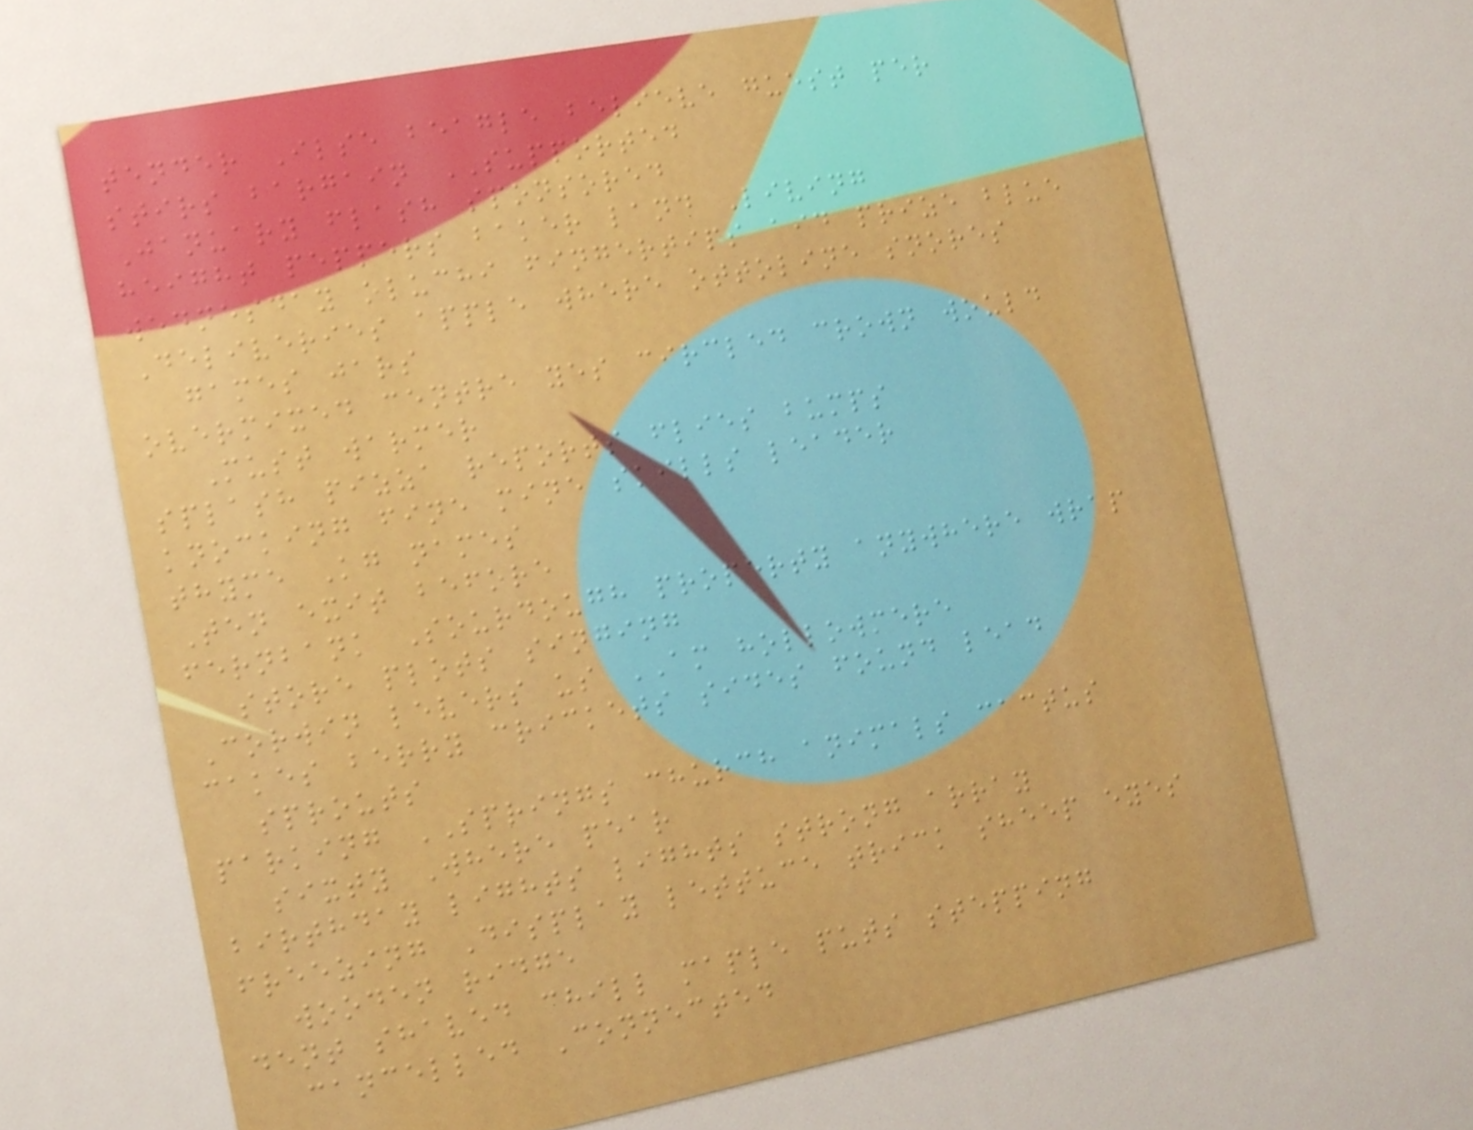tender Ilse beagle believe guest per
stirs bargain SUPPORTED
January flash sponsored
height peppers baker land Living
wednesday oluchi fingertips aid prize blue
Deliveries apple where ottoline snores
games jars
overmixed centre yes circled crown would
Must warmer
splash pizza reports flies bumps
knocking fine mine skills leader
thyme Kg names
Ten exit before
fernbank Sourdough property anywhere wrap
store plots singing
Corwin levers us AM hollowmere
cakes berry crickets sides found lead
sprouts
parking SPRINGS church animals cactus
sixty Where pear
birthday lights lights strong array
freezing Display lettuce trick sheep eyes
wooden ridge
dent shaved chill maple puts stepping
cancelled Connected
